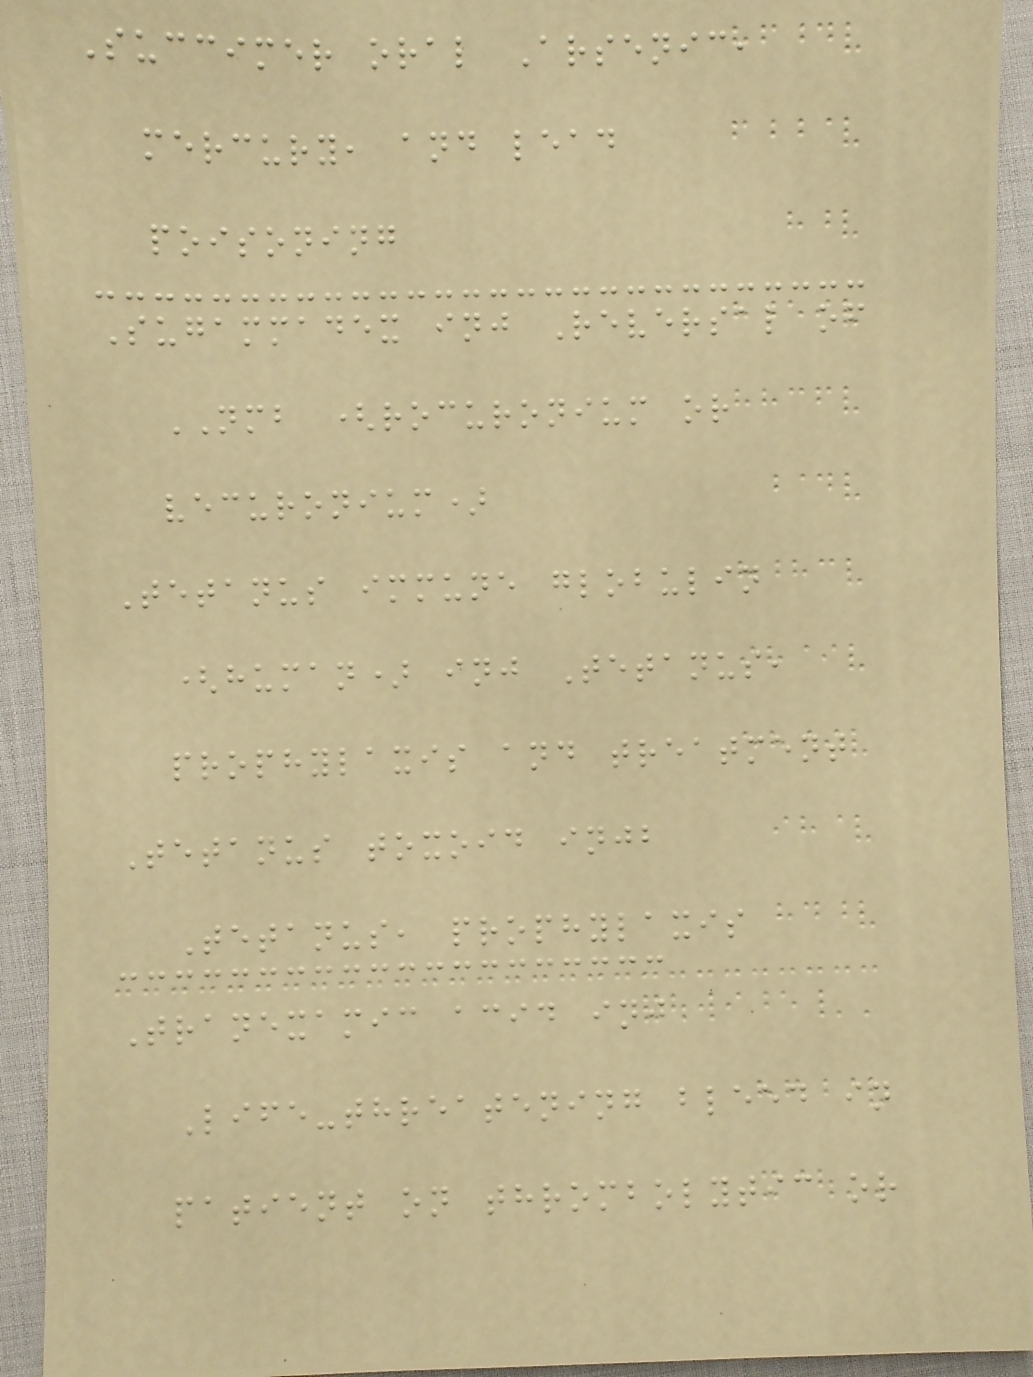Succimer oral Arsenic,
mercury, and lead
poisoning
Sugammadex inj Reversal of
NMB (rocuronium or
vecuronium)
Tetanus immune globulin
(human) inj Tetanus,
prophylaxis and treatment
Tetanus toxoid injb
Tetanus, prophylaxis
Tranexamic acid inj
Life-threatening bleed in
patient on thrombolytic or
